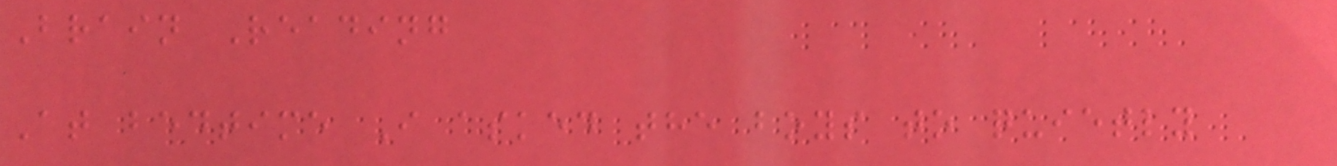Brain Reading
At bedtime I asked the boys to quietly
